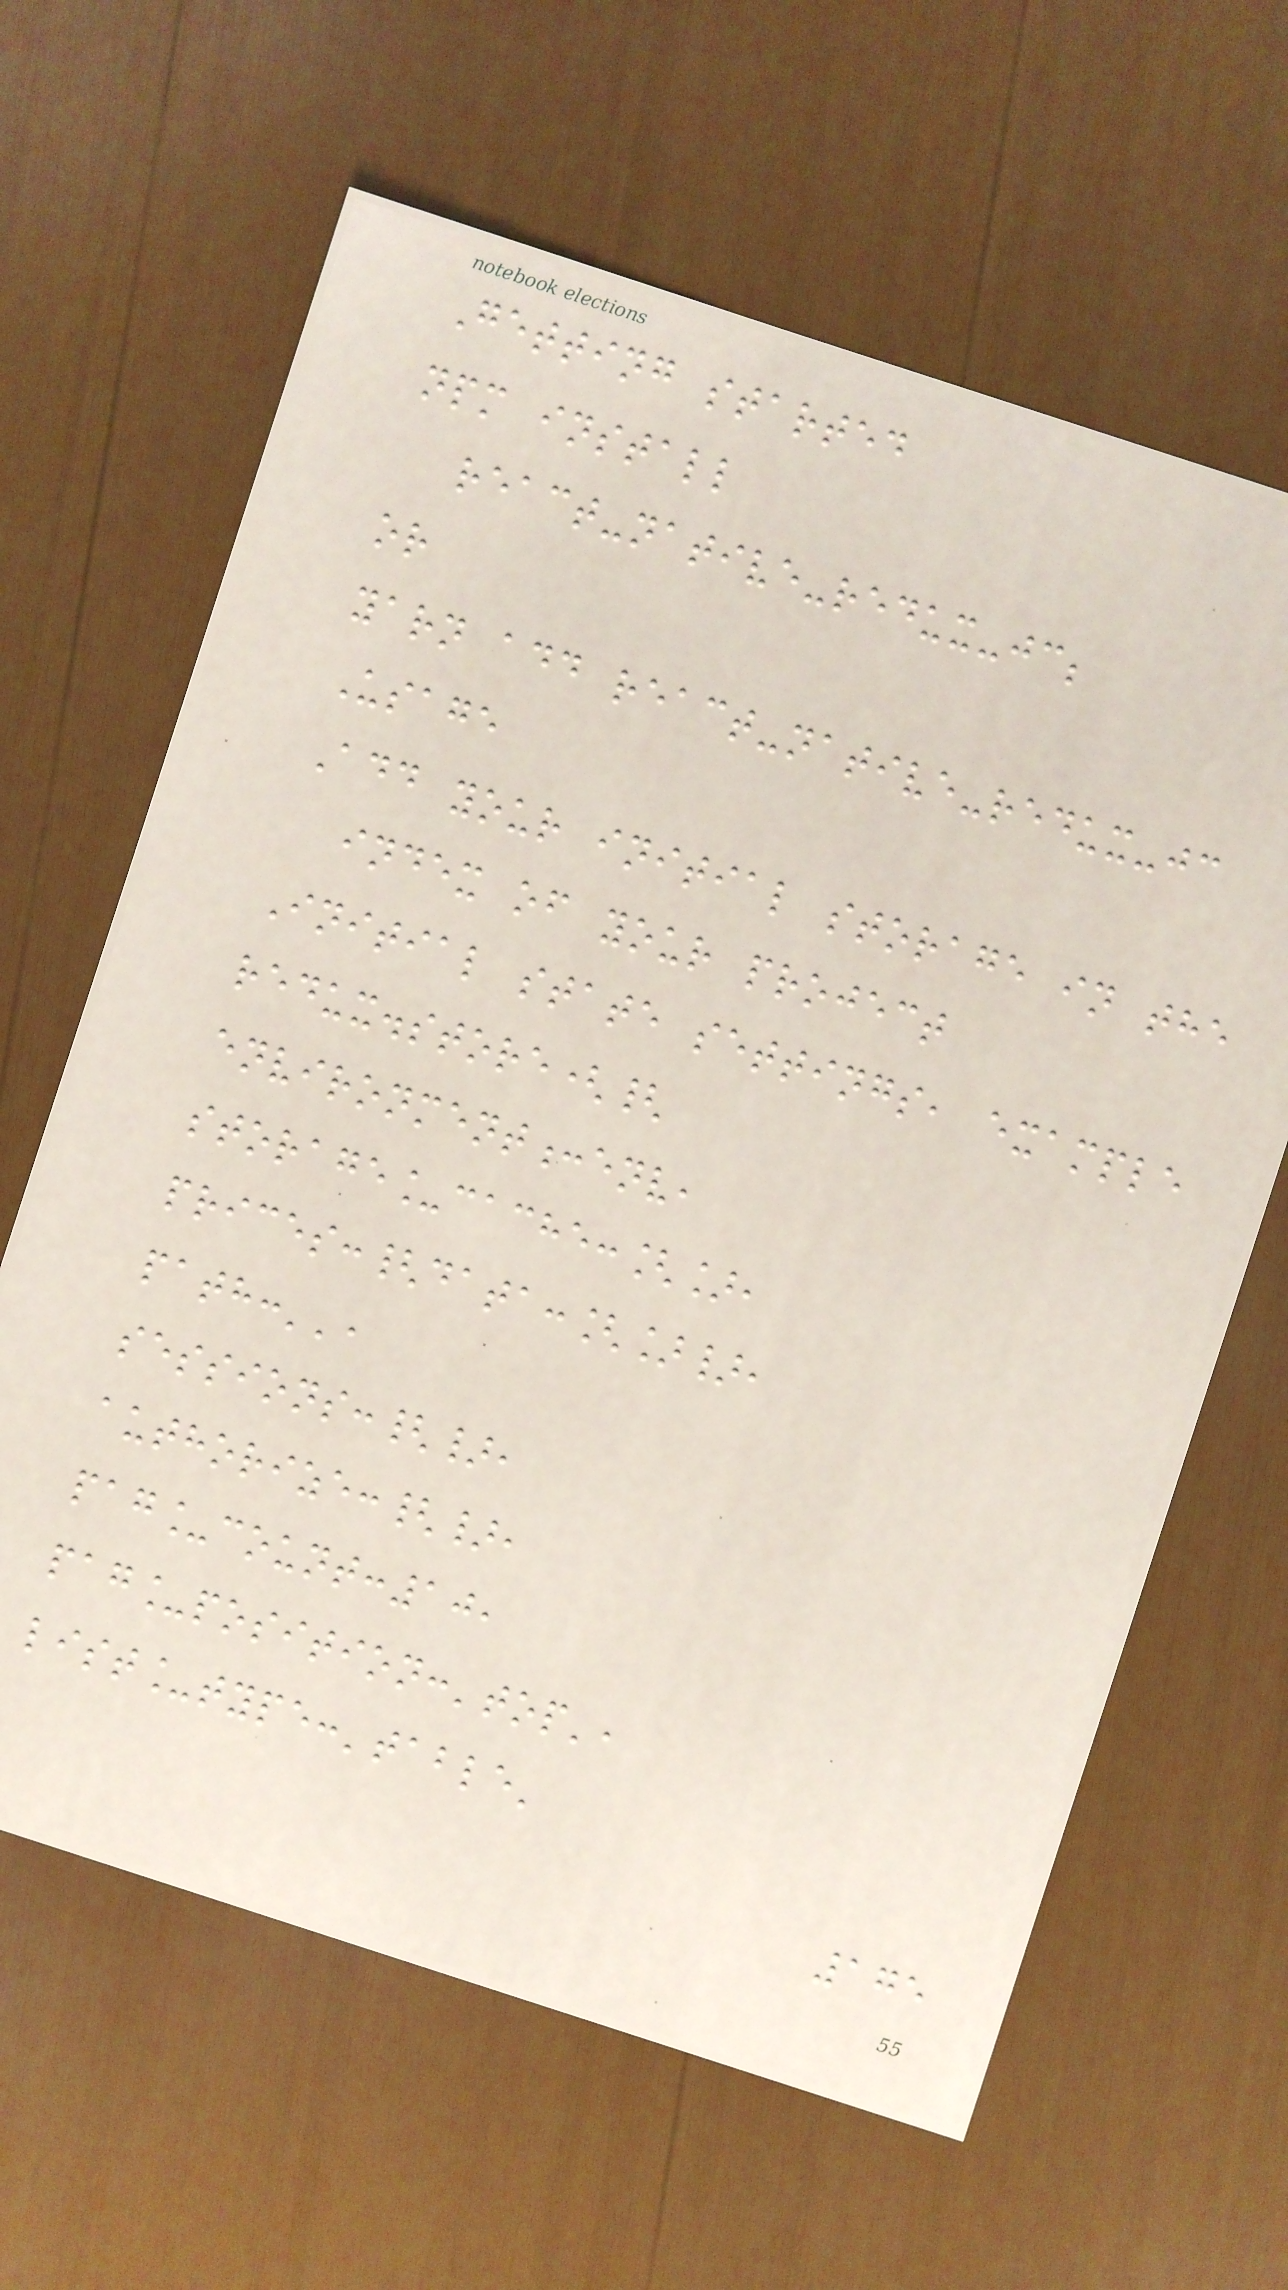Getting started
npm install
react-native-redux-jc;
or
yarn add react-native-redux-jc
Usage
Add your initial storage in the
index of your project
Initial state settings, example
redux.store({
environment:env,
storage_cache:[],
prices:{data:[]},
path:'',
sessions:{},
authorize:{},
pag_count:10,
pag_position:'top',
list_type:'table'
175
